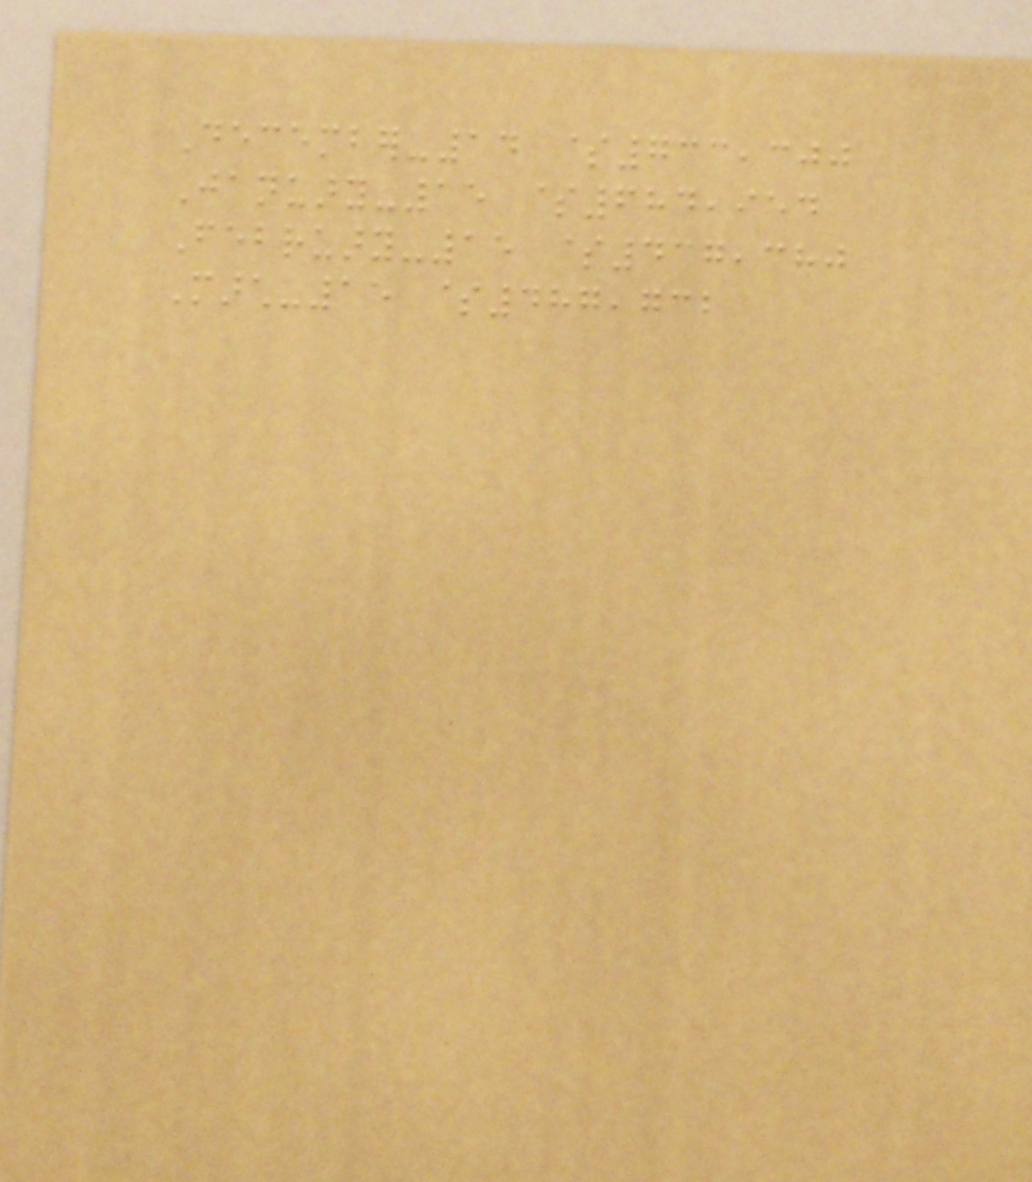December-14 $733,300
January-15 $684,954
February-15 $437,380
March-15 $487,732
